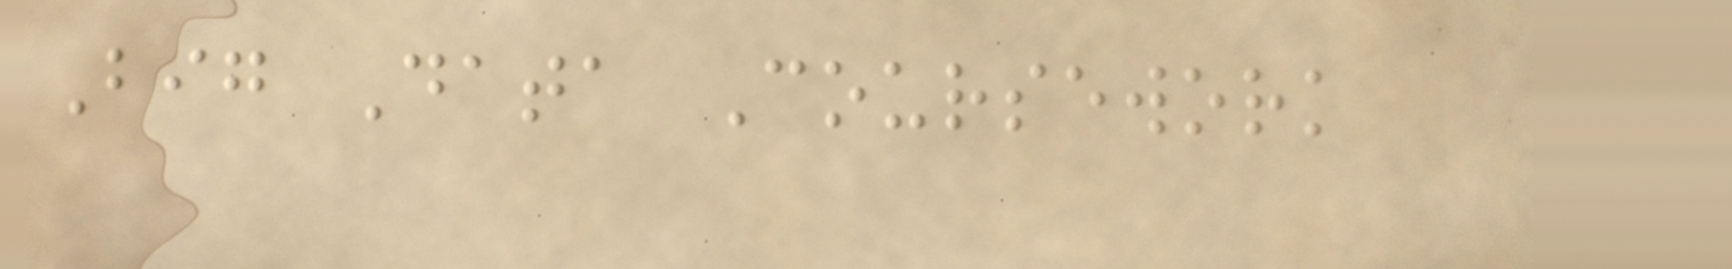Big Data Coursework
